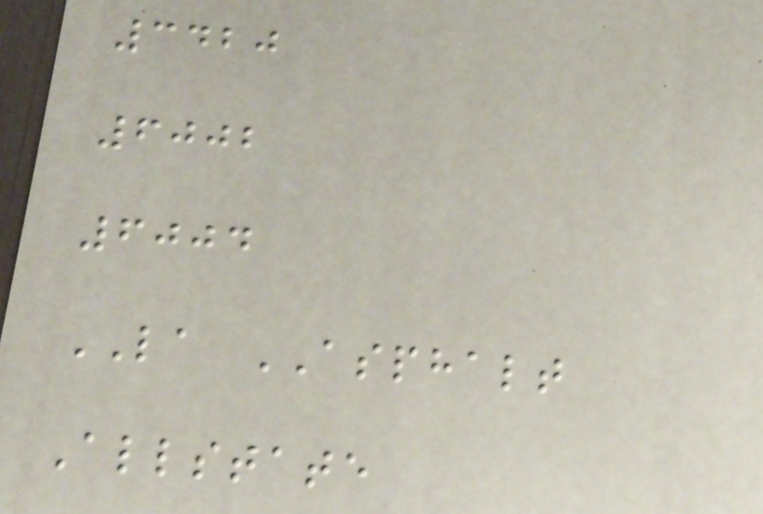3420
6002
6004
LA ASPHALT
Allstate
